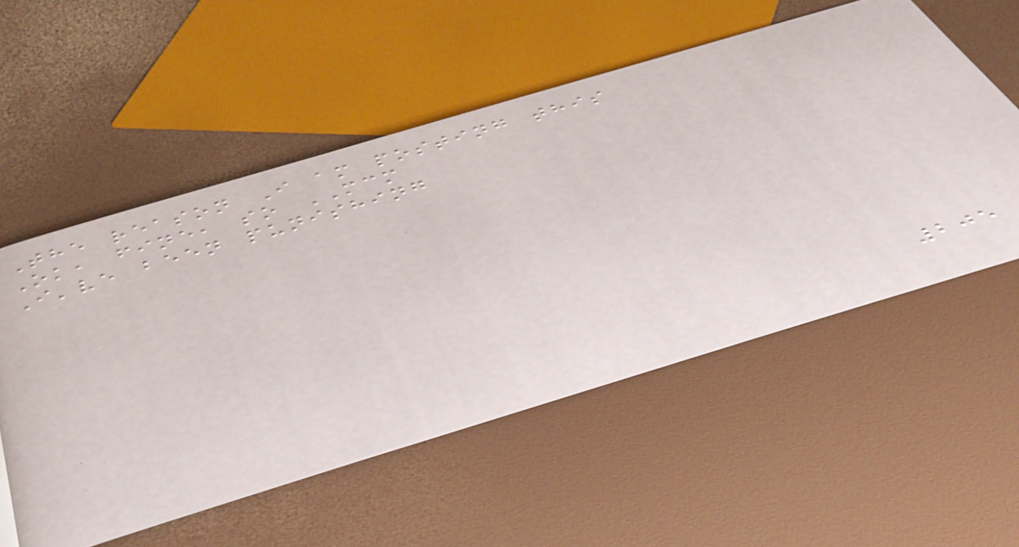The reason I am posting this
Ok, fine, so MCM
I've been punishing
205
